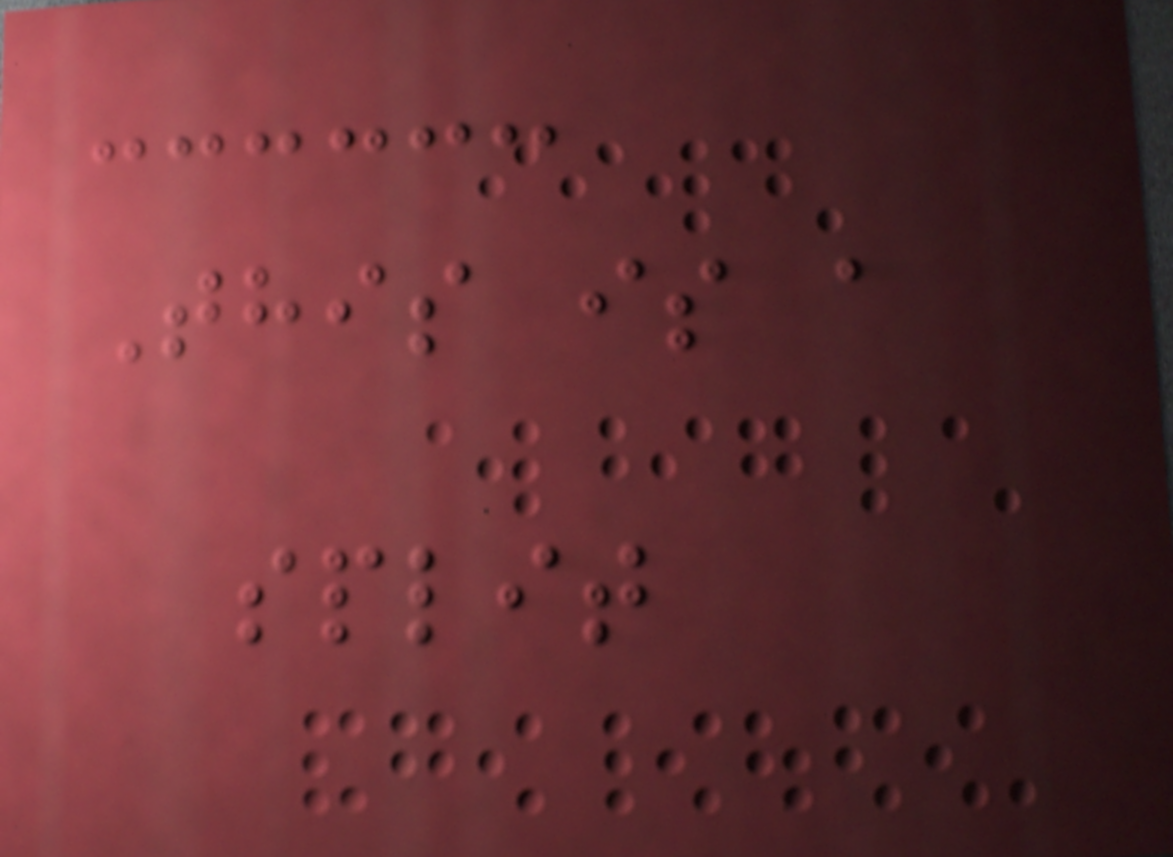This is a
split
